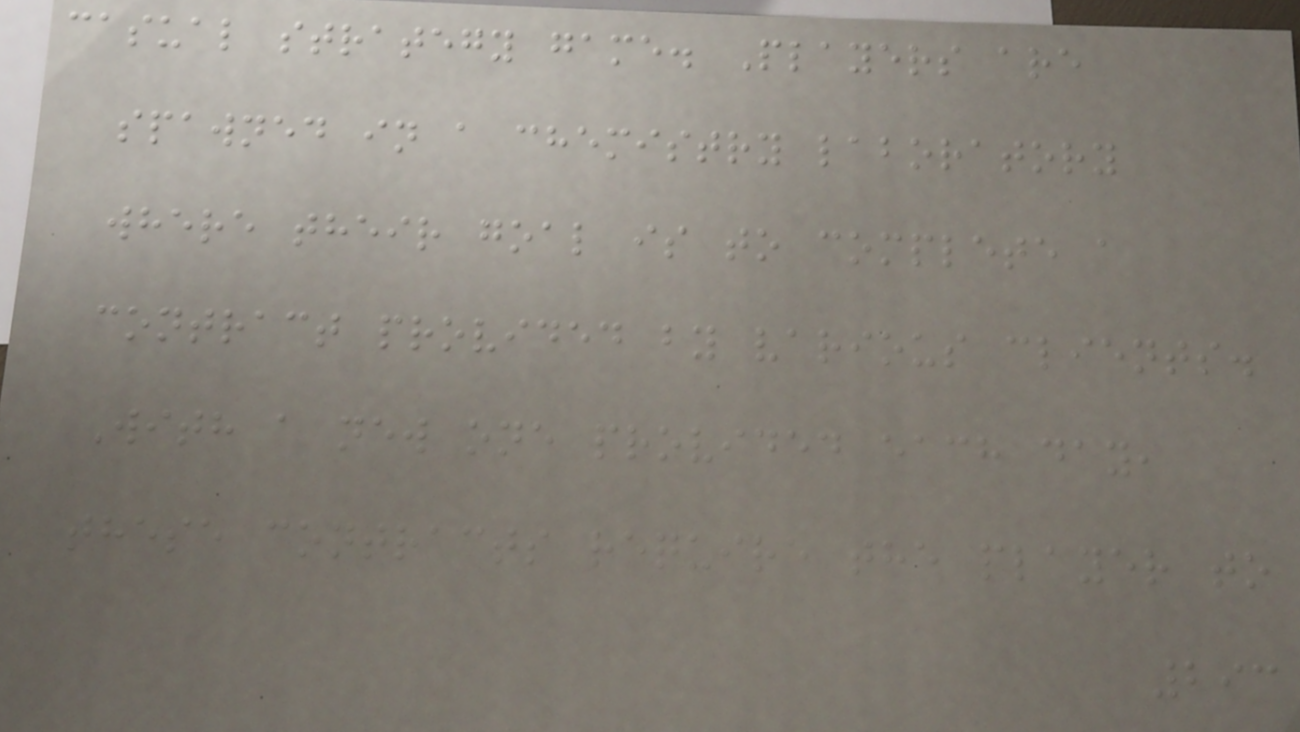casual strategy game. Players are
spawned in a chemistry laboratory
where their goal is to complete a
contract provided by various clients.
With a new one provided each day,
these contracts require the player to
293
